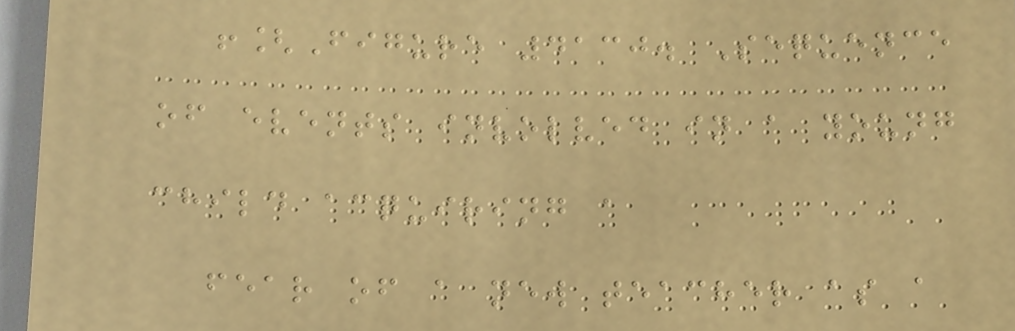![Figure 4130. Sequence
of events involved in a young
child acquiring a
fear of a new teacher as a
